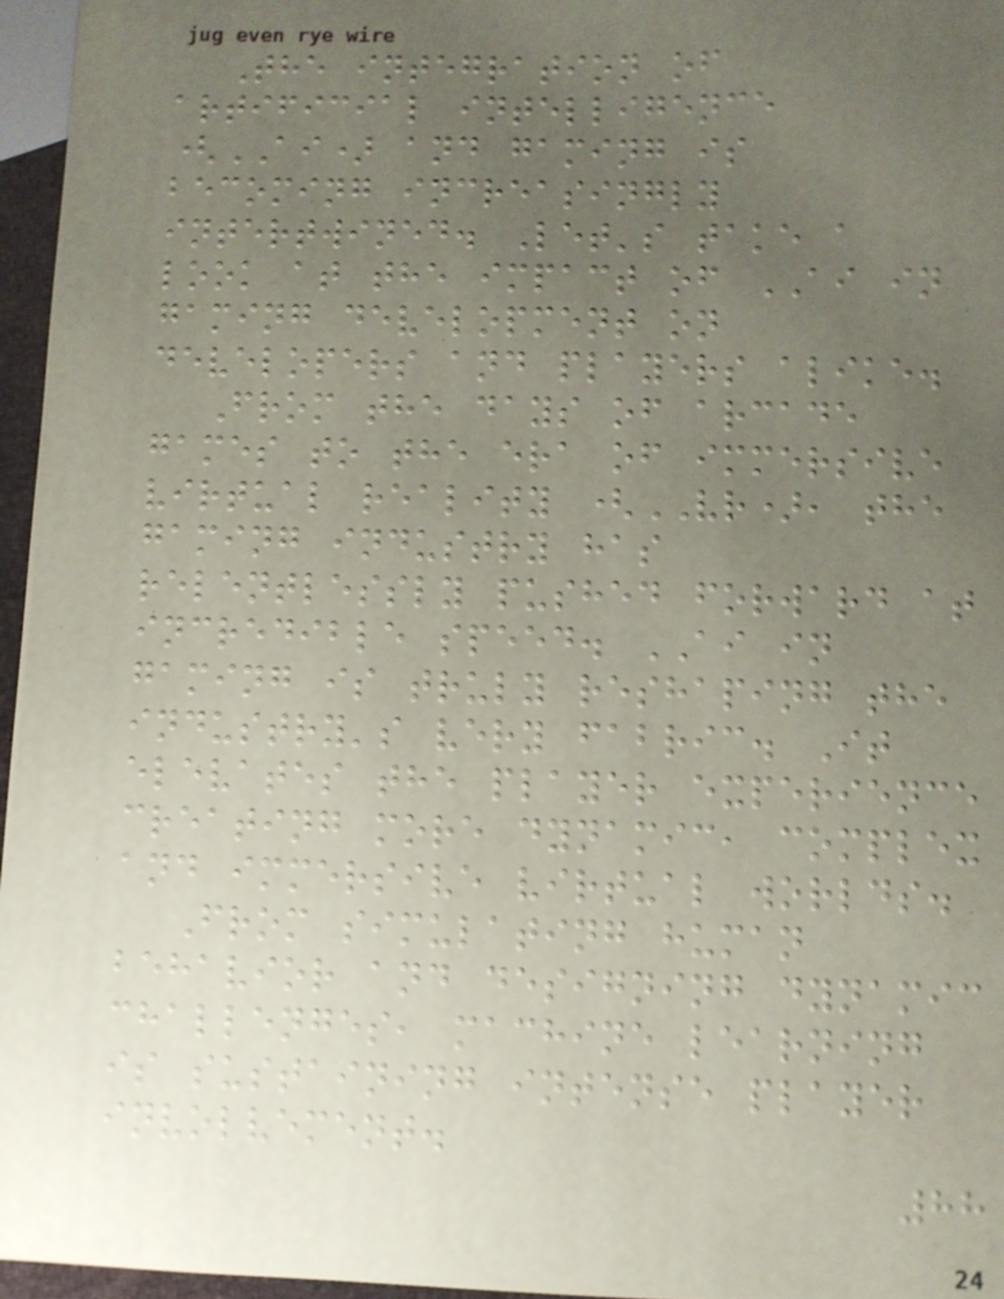The integration of
artificial intelligence
(AI) and gaming is
becoming increasingly
intertwined. Let's take a
look at the impact of AI in
gaming development on
developers and players alike.
From the days of arcade
games to the era of immersive
virtual reality (VR), the
gaming industry has
relentlessly pushed forward at
incredible speed. AI in
gaming is truly reshaping the
industry's very fabric. It
elevates the player experience
creating more dynamic, complex
and immersive virtual worlds.
From simulating human
behavior and designing dynamic
challenges, machine learning
is sustaining intense player
involvement.
88
